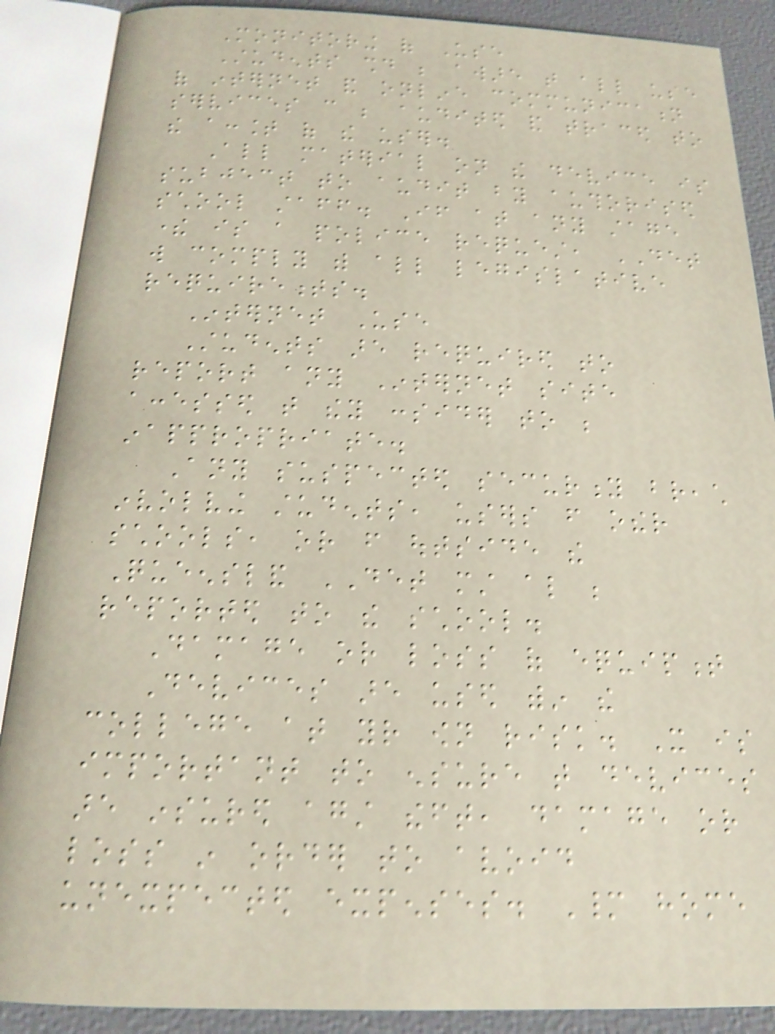Monitoring of Use
Students should be aware that all use
of internet and online communication
services can be audited and traced to
the account of the user.
All material on the device is
subject to audit by authorised
school staff. If at any stage
there is a police request, DET
will comply with all legislative
requirements.
Internet Use
Students are required to
report any Internet site
accessed that they consider to be
inappropriate.
Any suspected security breach
involving students, users from other
schools, or from outside the
Queensland DET must also be
reported to the school.
Damage or loss of equipment
Devices are used within the
college at your own risk. It is
important to ensure that devices
are insured against theft, damage or
loss in order to avoid
unexpected expenses. Many home
